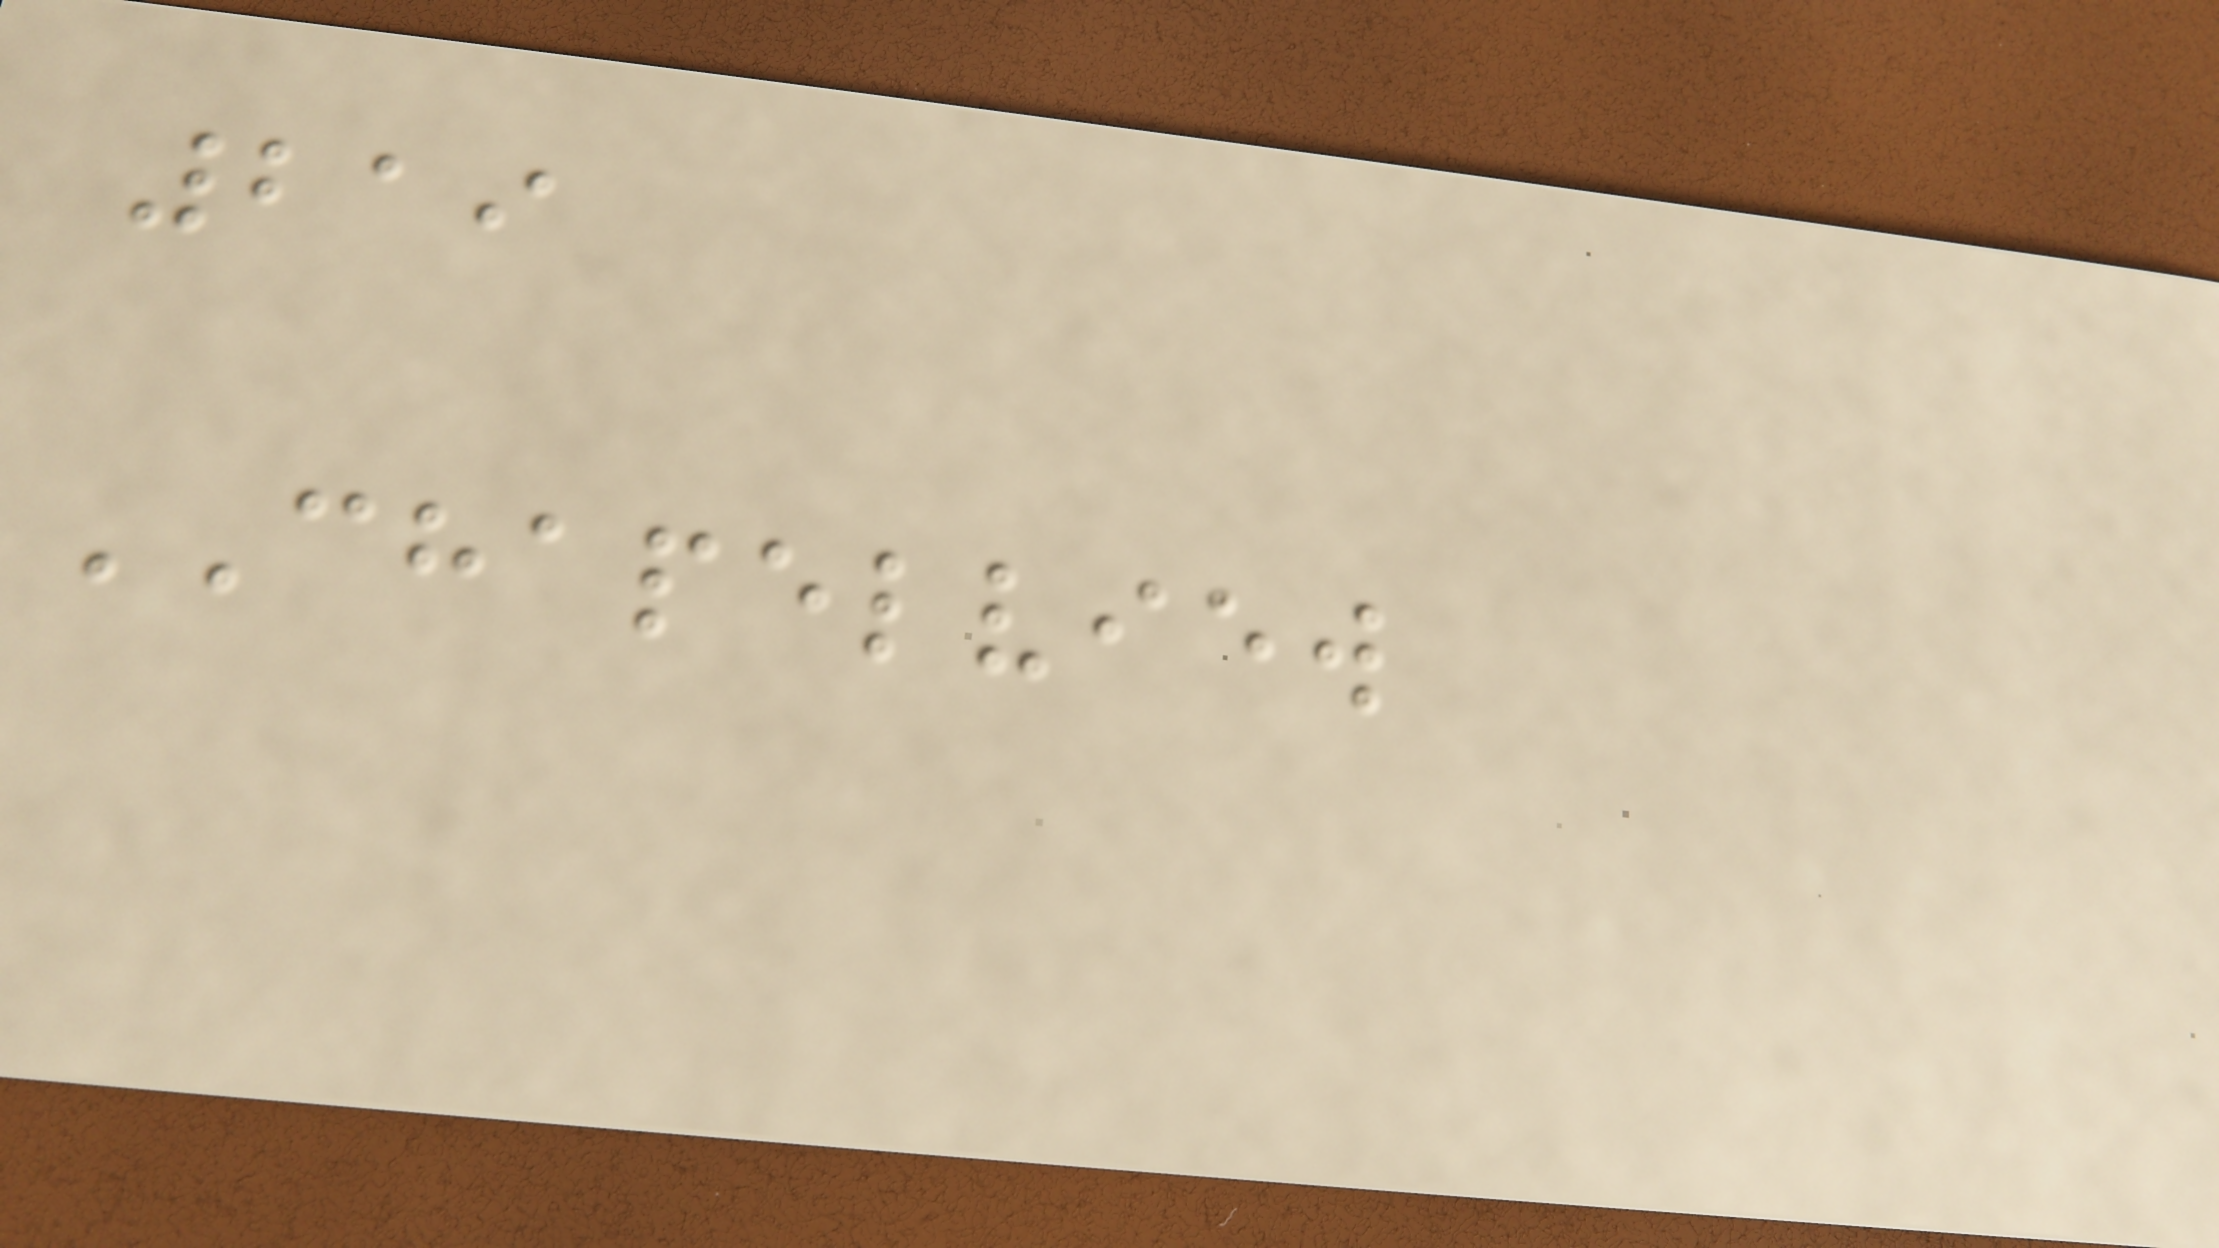219
CHAPELVIEW
